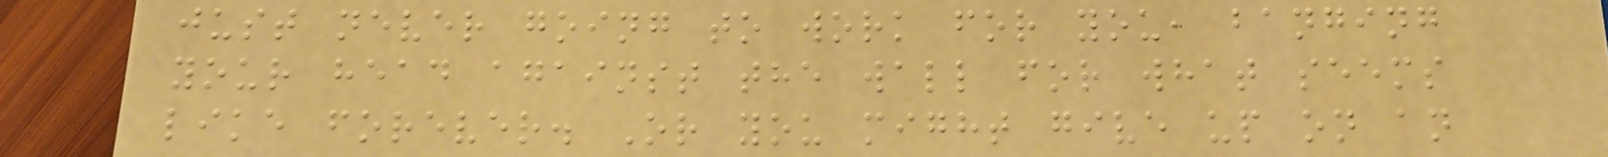just never going to work for you, banging
your head against the wall for what seems
like forever. Or you might give up on an
